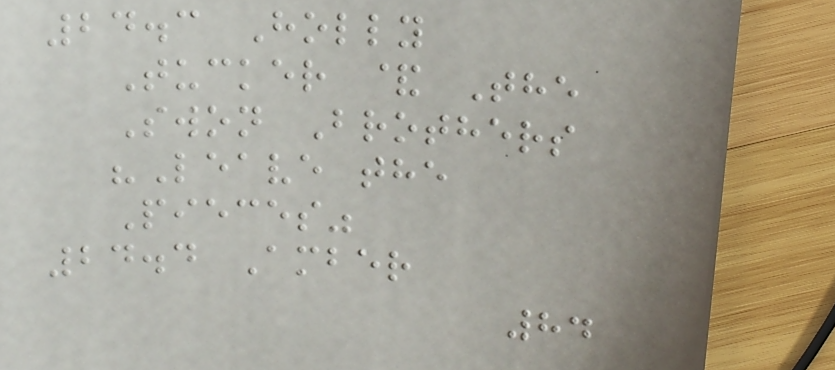24.3 Holly
Tucker & The
Swon Brothers
"Leave the
Pieces"
24.4 Amber
84
